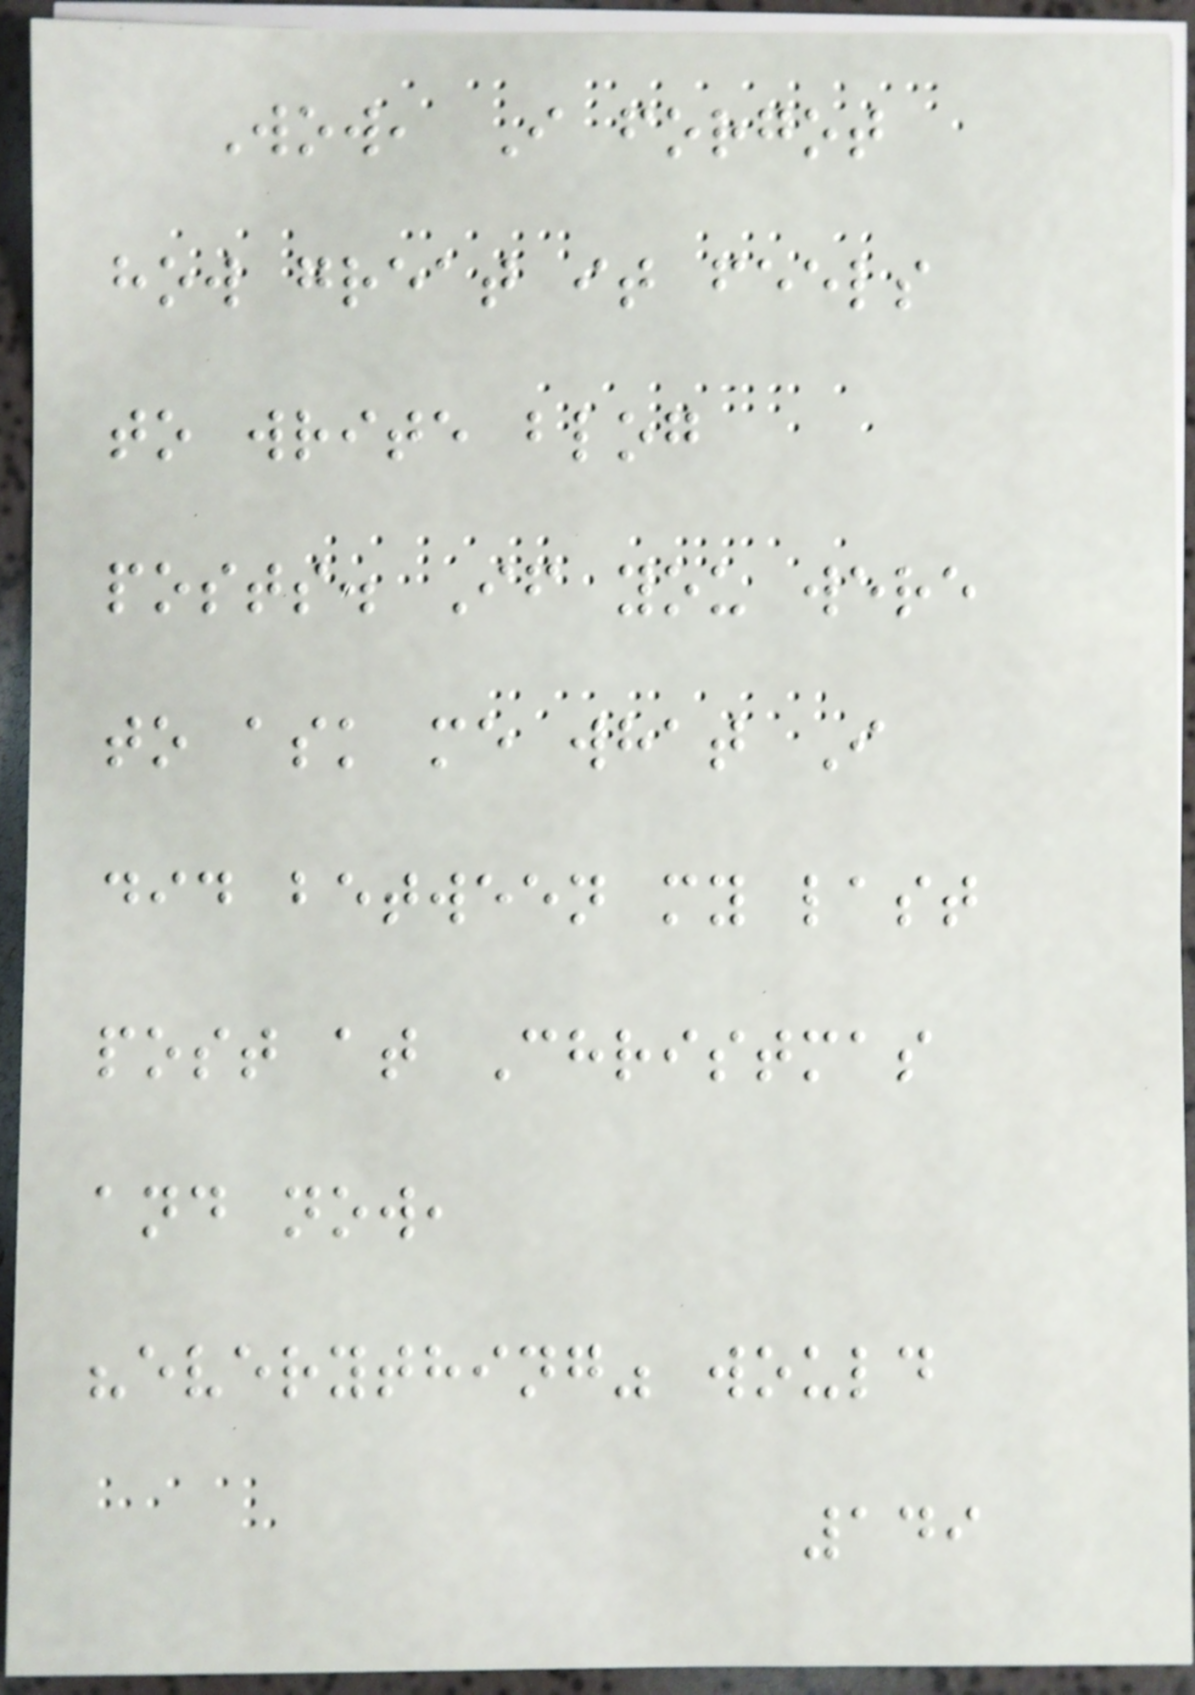Wow, I forgot
how great it feels
to write blog
posts. If you were
to ask me what I
did between my last
post at Christmas
and now,
"everything" would
149
